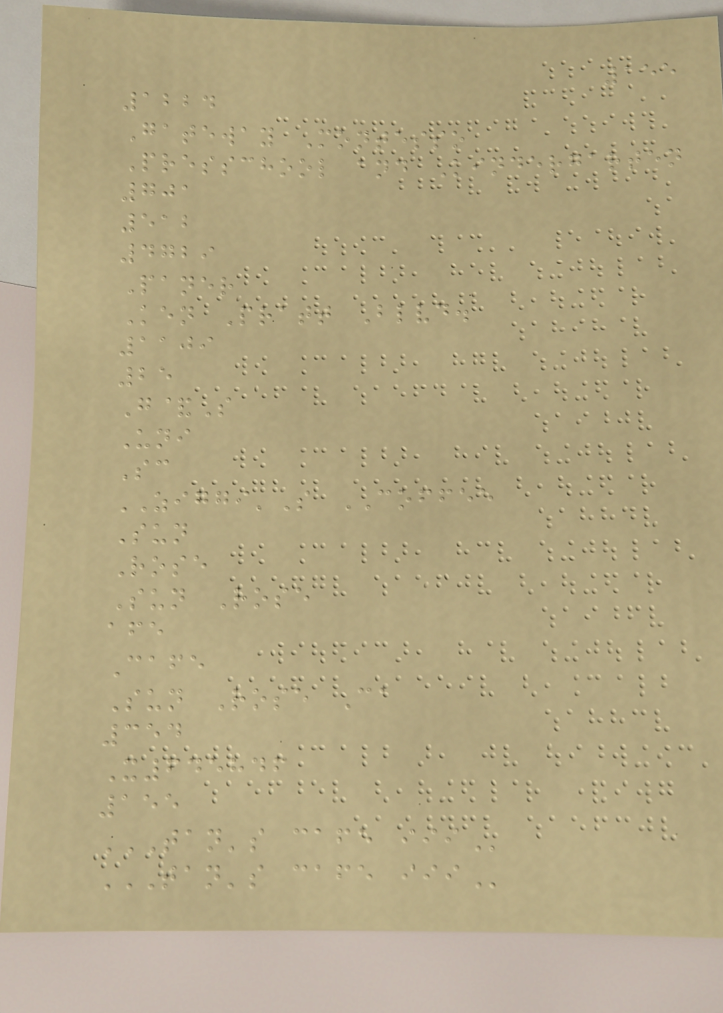155
1224
Gateway Montesso
Presschool and Kindergarten
701
512
4729
Paner
Ken Pratt Blvd.
1109
25
G&S
Uni
Sc
ZIGGI'S COFFEE
Sun
Rose
Sun Rose
afe
Cafe
Sun Rose Ca
354
X645846
155
TAN'S CAFE III
TAN'S CAFE III
